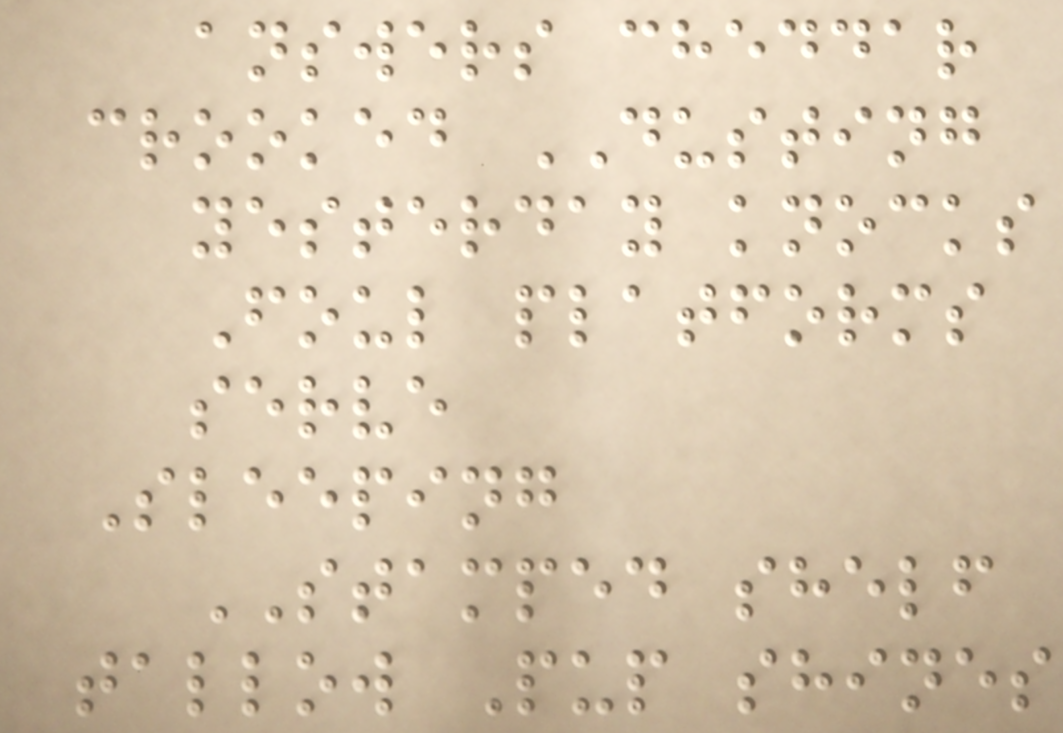answers cheddar
crooked DUSTING
yesterday knocks
Foul platforms
serve
Sleeping
STAMPED shelf
tallow Pup shines
